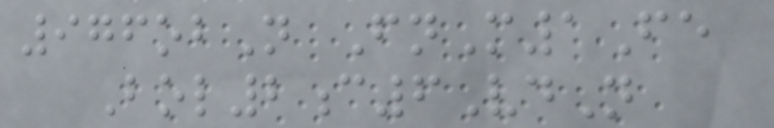976obN FnM1Fe
Bol2c6VdN
